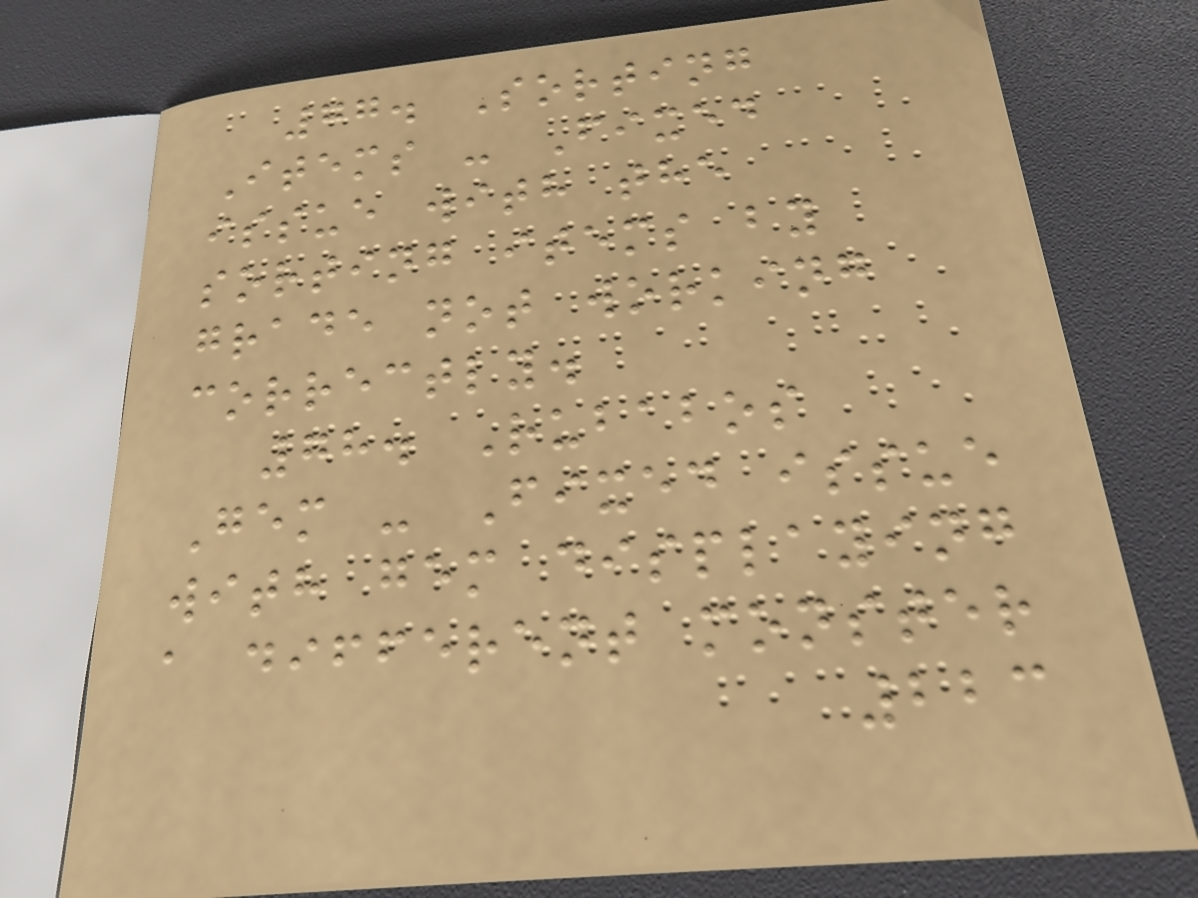77. Sorting
Items - Fixed
issue with the
sorting items by
grade not working
correctly.
78. Rubabos
Gem - Fixed issue
with gem displaying
a different monster
223
